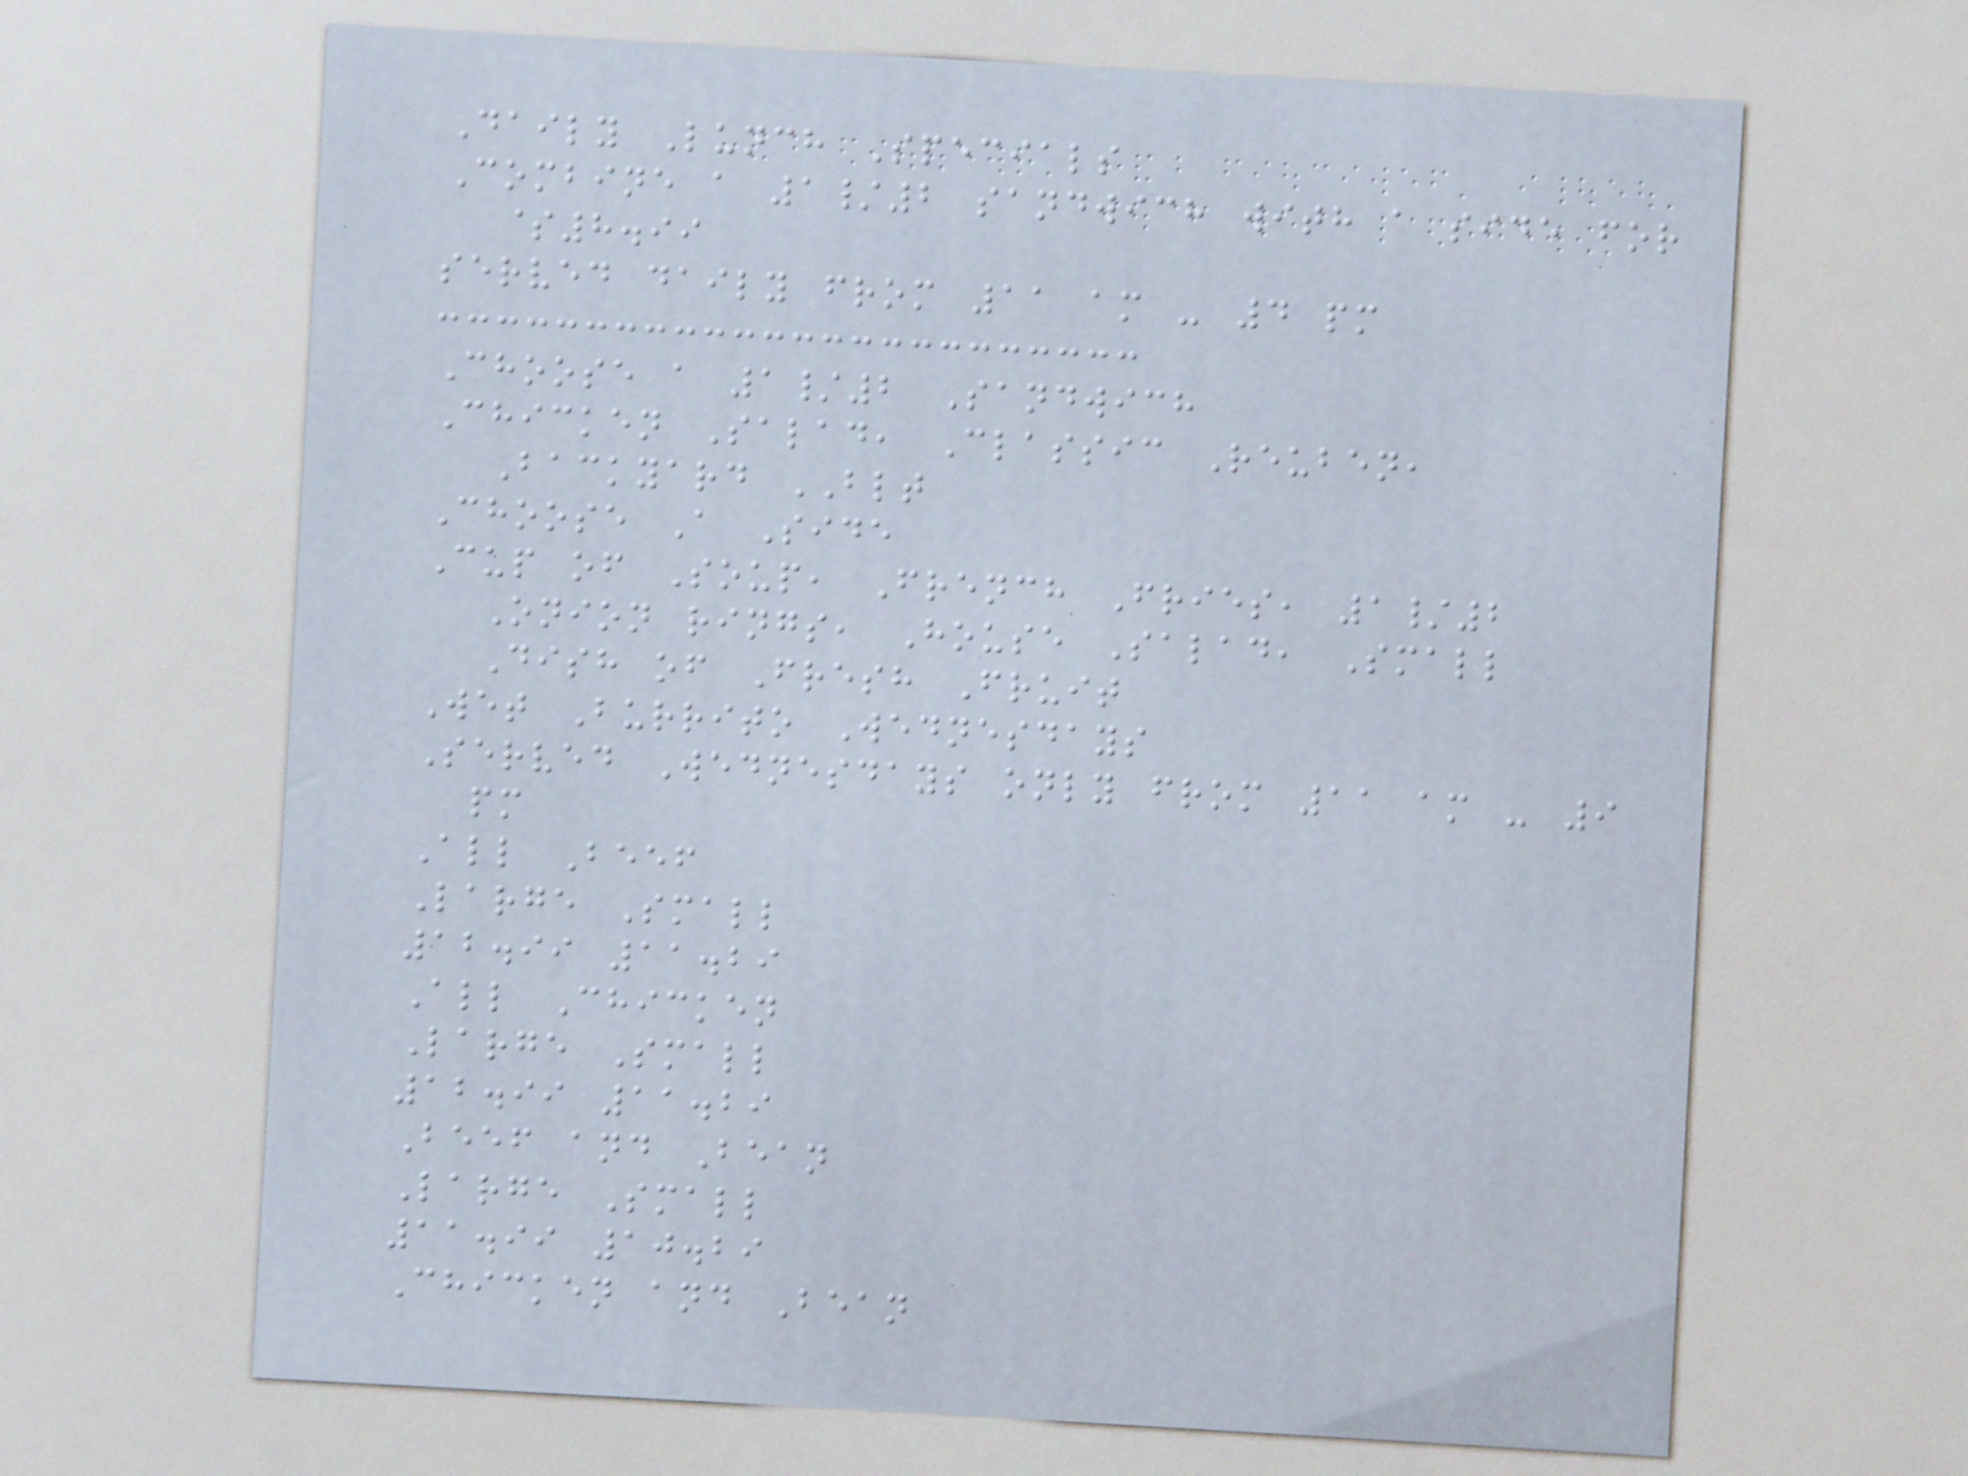Daily Lunch Specials
Combine a 1/2 sandwich with a side for
$8.99
served daily from 11 am - 4 pm
Choose a 1/2 Sandwich
Chicken Salad, Classic Reuben,
Backyard BLT
Choose A Side
Cup of Soup, French Fries, 1/2
Onion rings, House Salad, Small
Dish of Fresh Fruit
Wet Burrito Wednesdays
Served Wednesdays only from 11 am - 9
pm
All Beef
Large Small
12.99 11.29
All Chicken
Large Small
12.99 11.29
Beef and Bean
Large Small
11.99 10.29
Chicken and Bean
